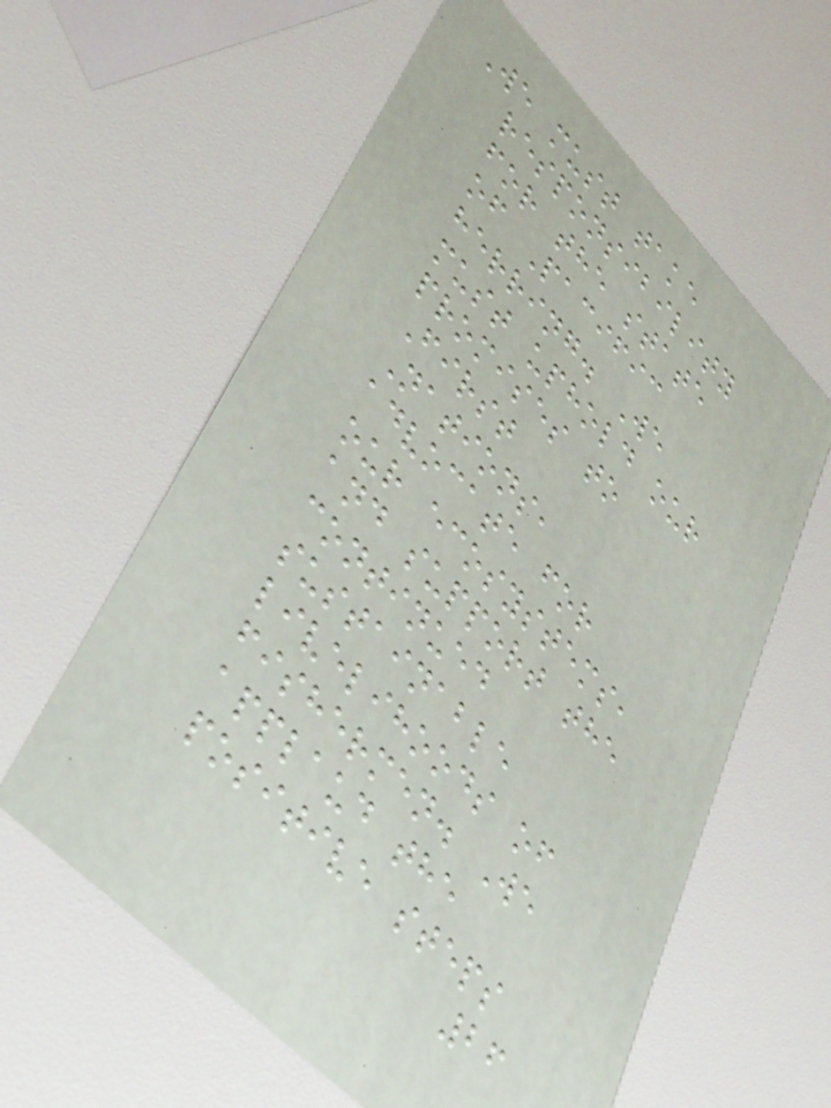We must take
responsibility
for the state
of Pacific
herring. We
must uphold our
promises to
First
Nations,
advocate for
our ecosystems,
and support the
continued
sustainable
livelihoods of
fishermen. We
applaud the
positive steps
26
